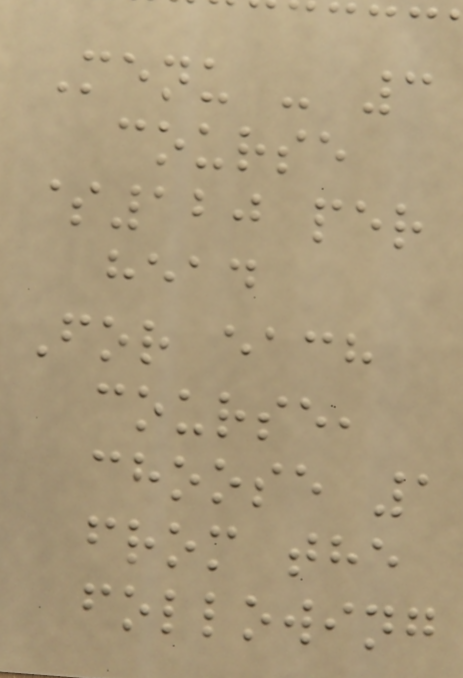Menu - 3
course
$120 per
head
For each
course,
choose 1
from the
following
